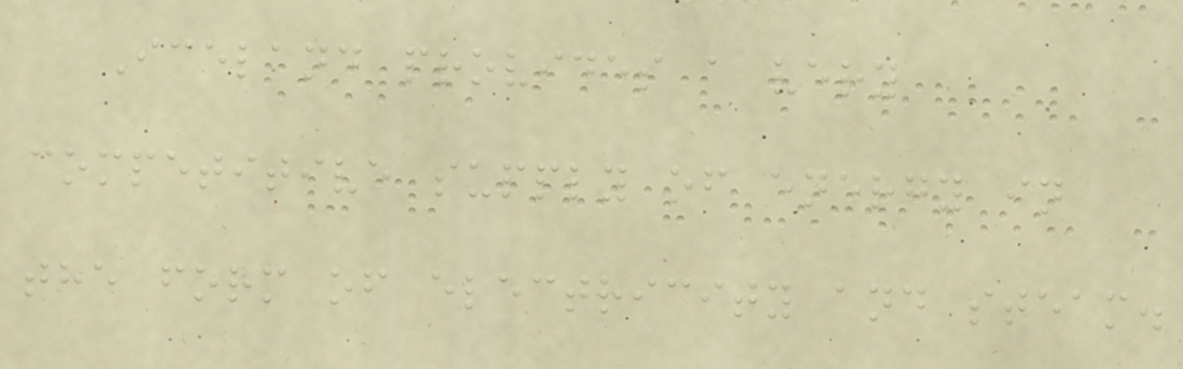Iceland provides a very
competitive supply of energy in
the form of electricity and steam.
